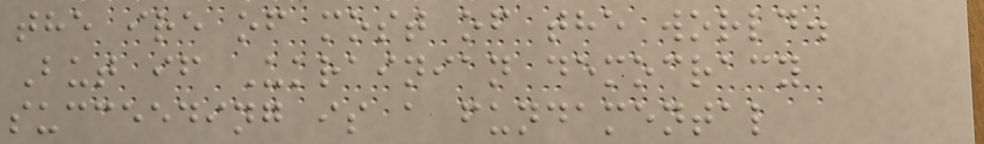the ire of most of the world.
But if Ukrainian democracy
succeeding is a fundamental
